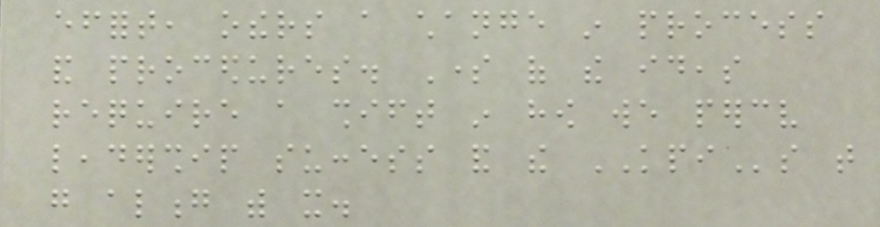effort, others a change in process
and procedures. Some of the ideas
require a shift in how we perceive
leadership success and the KPIs that
go along with it.
